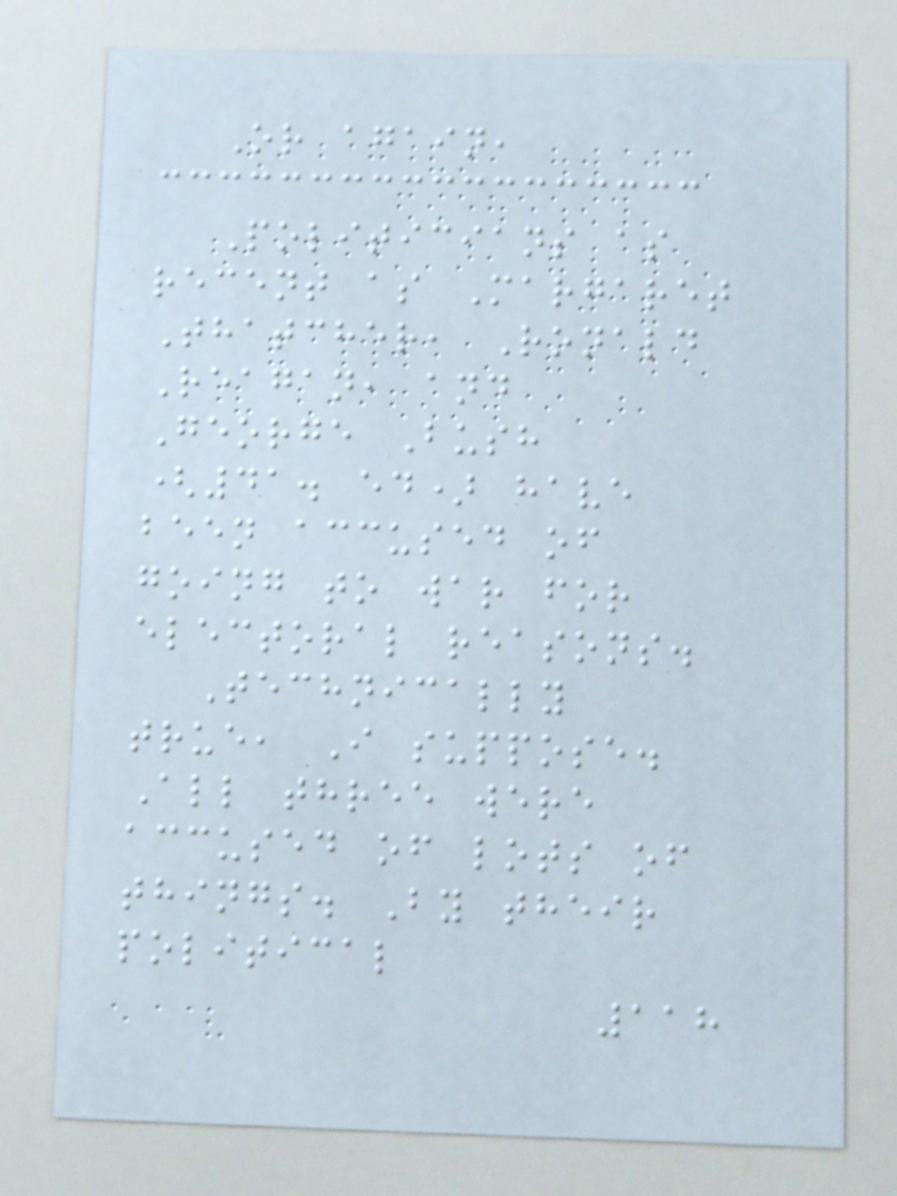Or again,
Politicians as
recent as Margaret
Thatcher, Ronald
Reagan, and
George Bush
(41. ed) have
been accused of
going to war for
electoral reasons.
Technically
true, I suppose.
All three were
accused of lots of
things. By their
political
118
